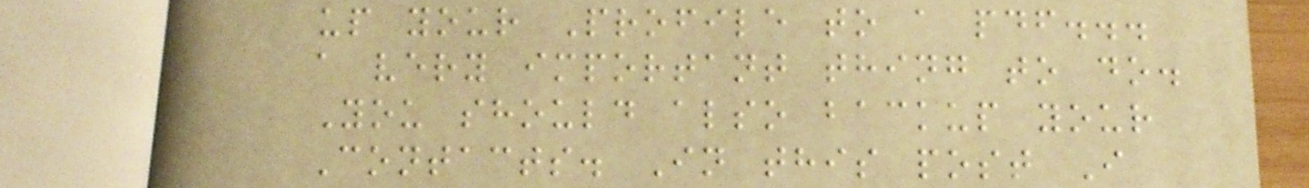up your Profile to a pdf...
a very important thing to do.
You should also backup your
Contacts. In this post I
